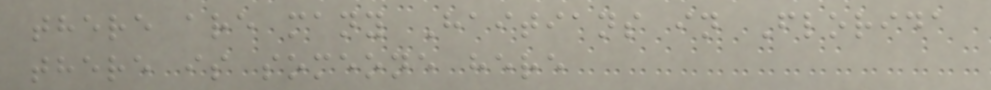there are many Haitians in Florida
there is someone here
